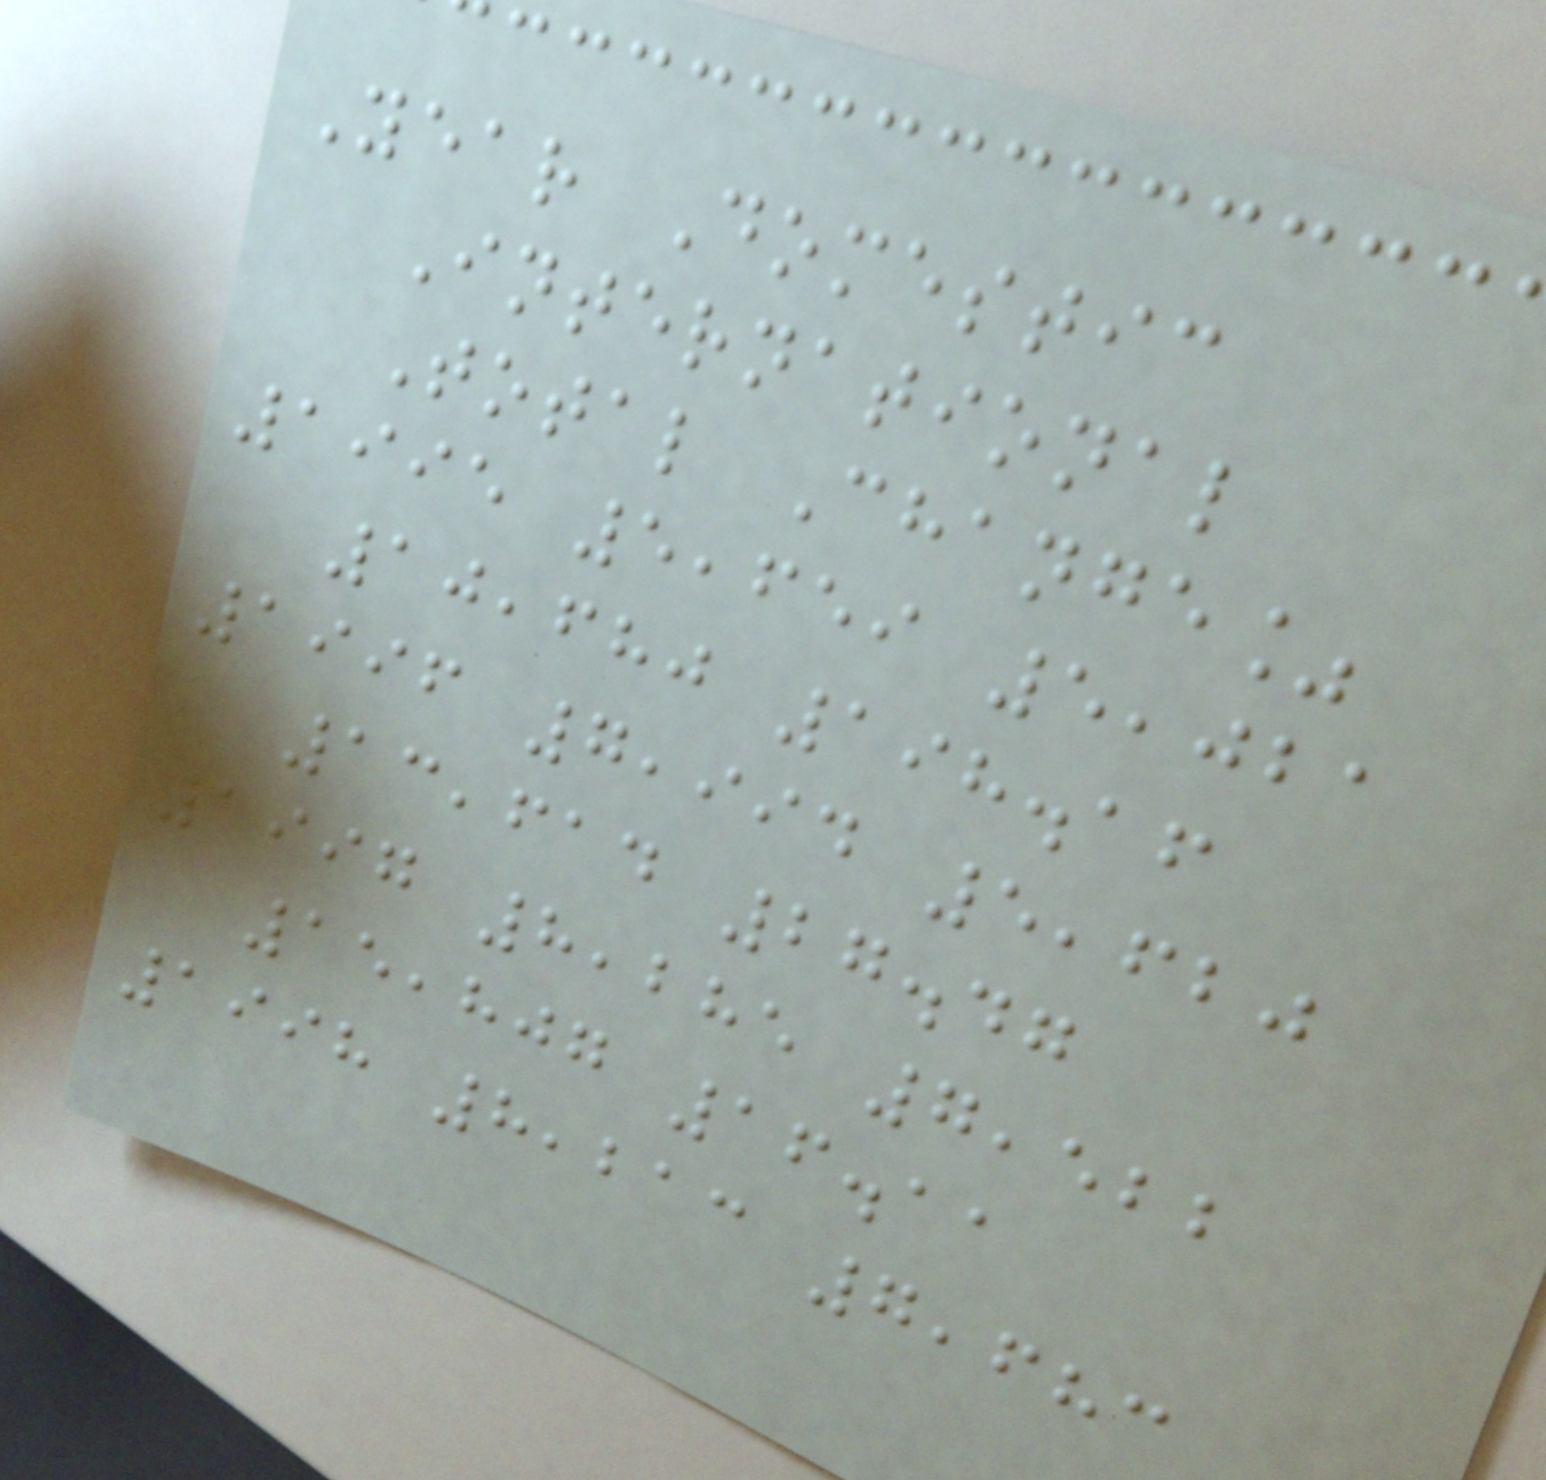Year Domestic
International
Total Change%
1995 5,659 5,021
10,680 198.16
1996 7,994 5,620
13,614 27.47
1997 8,285 7,522
15,807 16.11
1998 8,213 7,683
